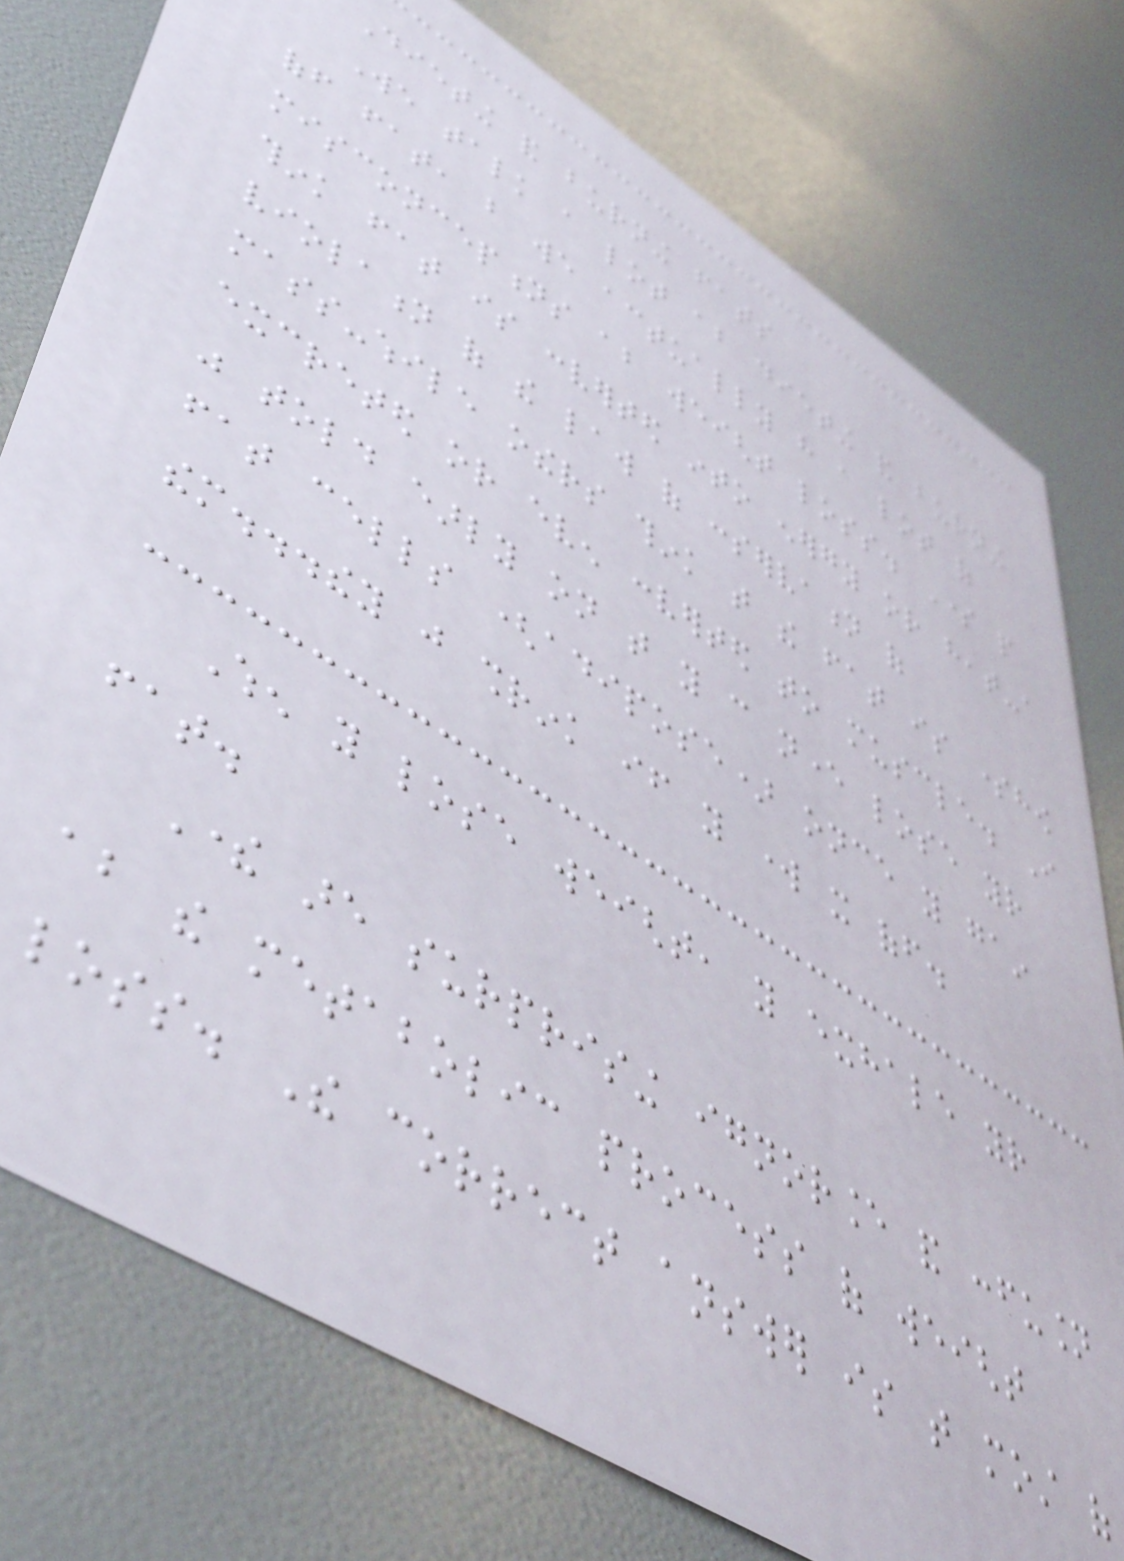Dieting and burning fats
We talk a lot about dieting and burning
off fat, but we actually have a lot of
misconceptions about weight loss. Some people
think fat is converted into energy or heat-a
violation of the law of conservation of
mass-while others think that the fat is somehow
excreted or even converted to muscle. I
was told early on that you can never lose your
fat cells (adipose) once you gain
them...they just shrink if you work it off.
When you lose weight, you exhale your
fat.
There are surprising ignorance and confusion
about the metabolic process of weight
loss. The correct answer is that most of
